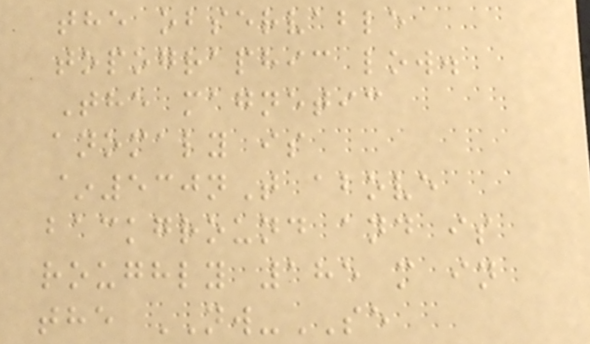the observable
topographic low.
The magnetic
anomaly is
~530nT above
background and is
roughly 185 m in
the NW-SE
